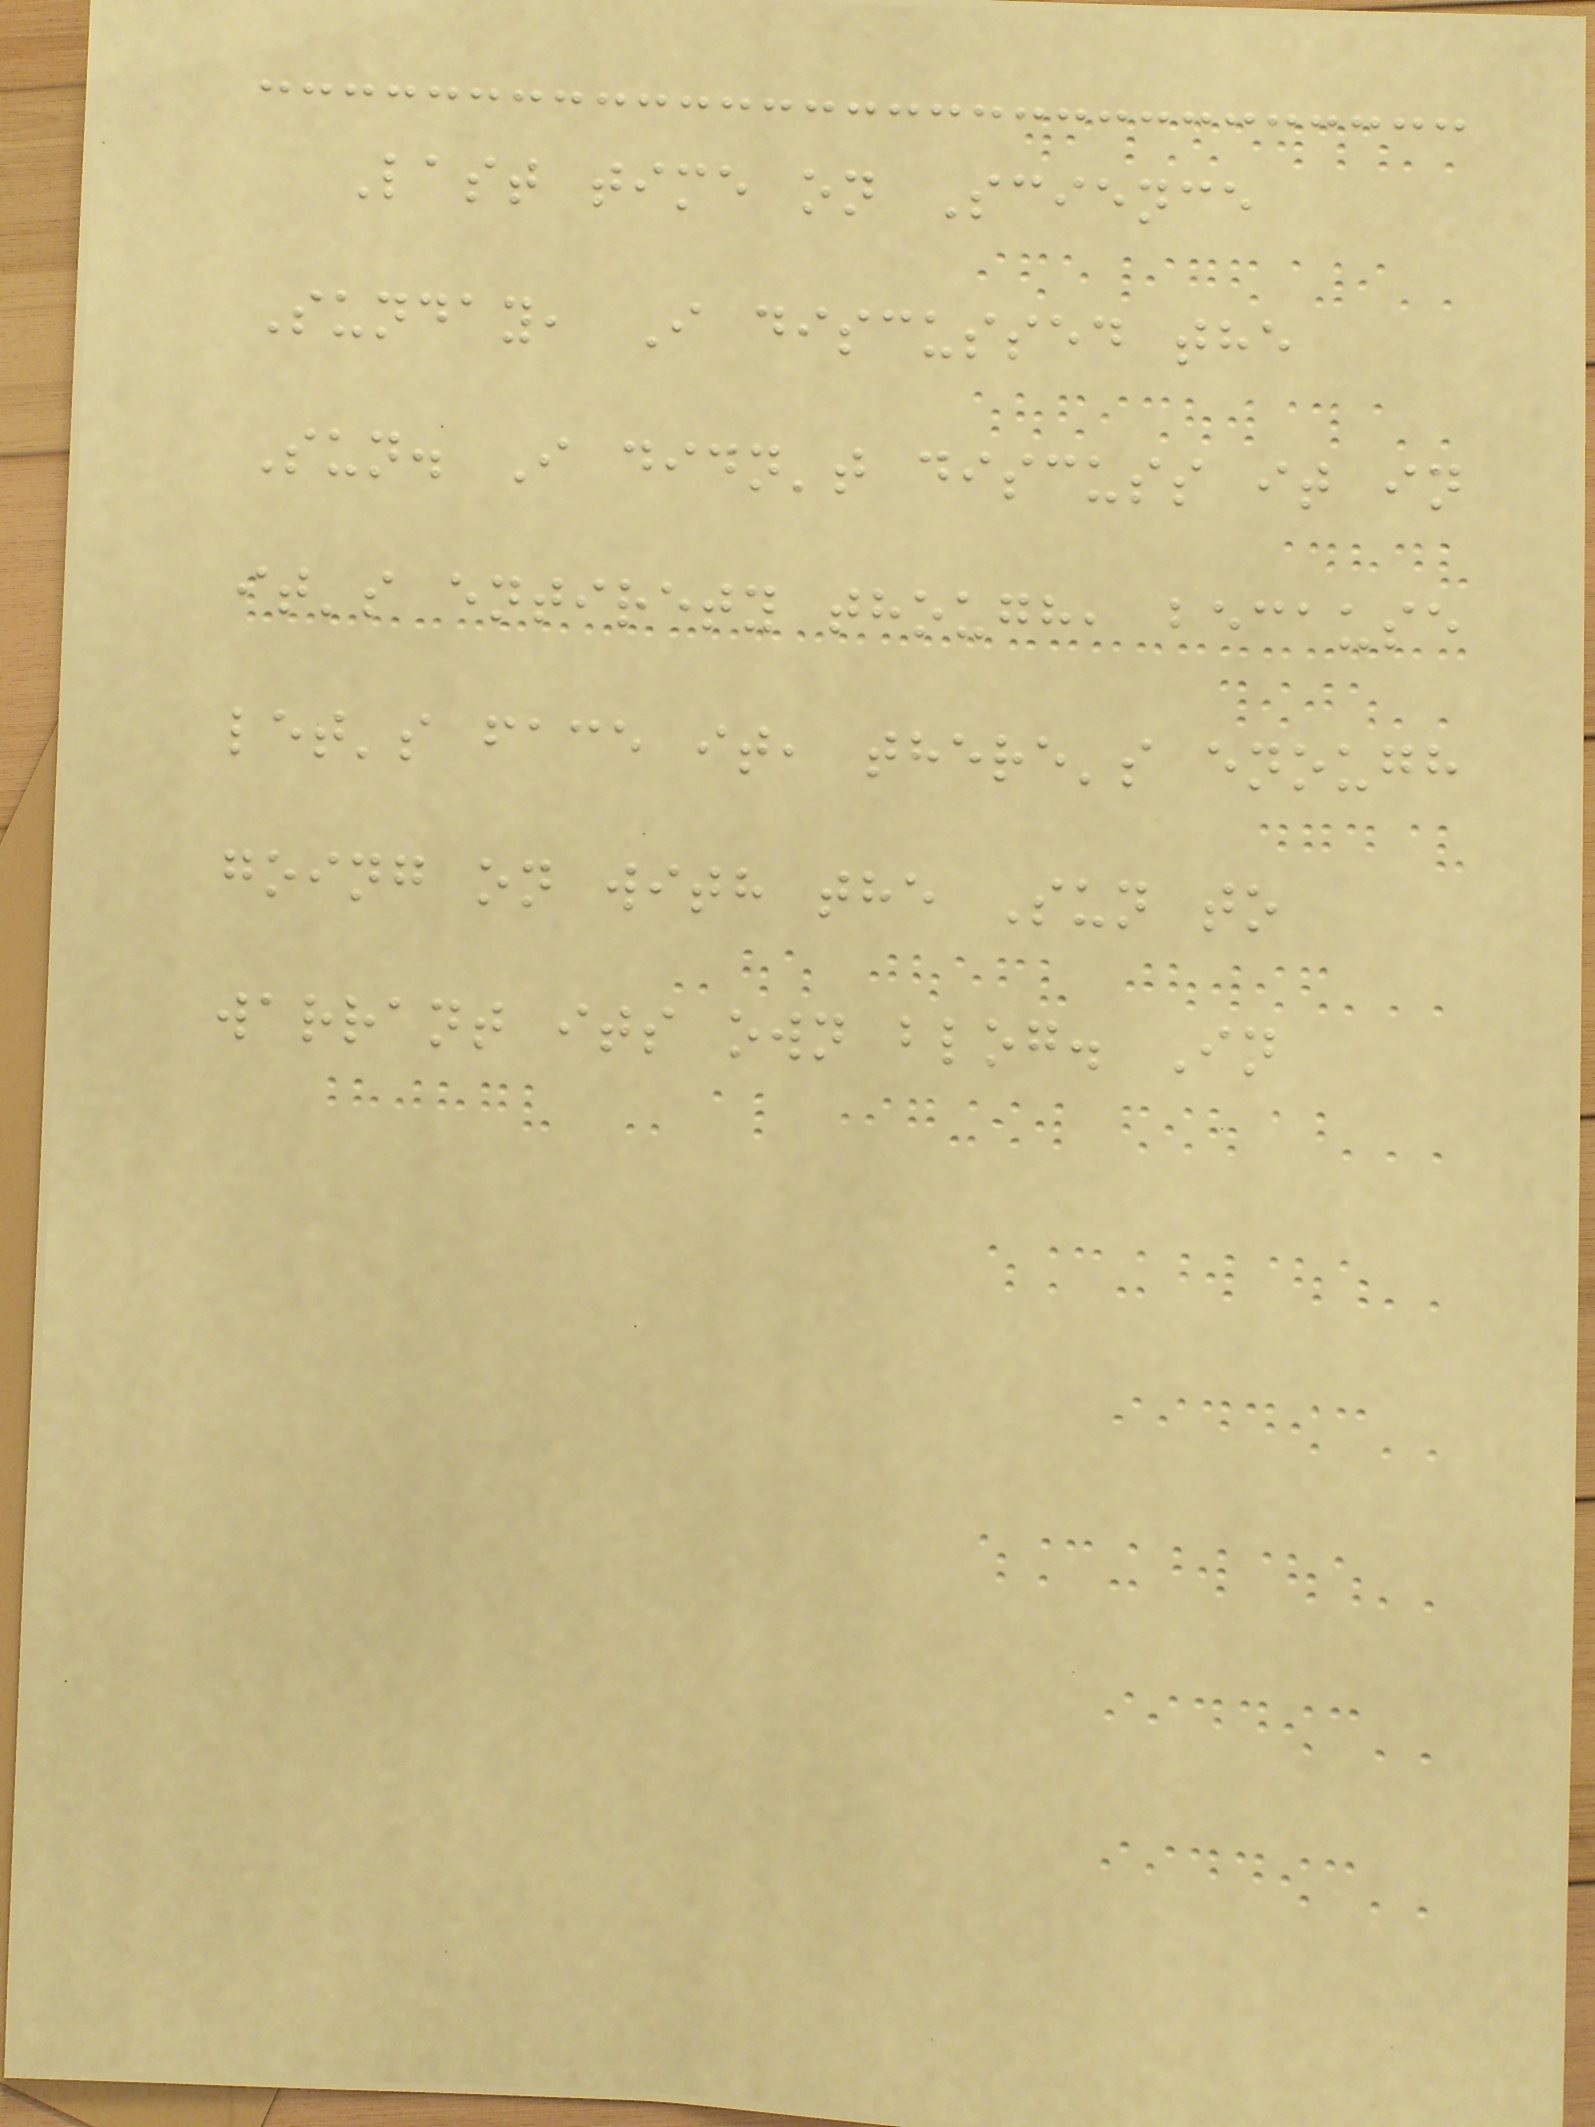Last time on Science
Sunday, I discussed the
Sun. I didn't discuss it in
it's entirety though, because
let's face it, there's enough
going on with the Sun to
warrant its own blog. In
